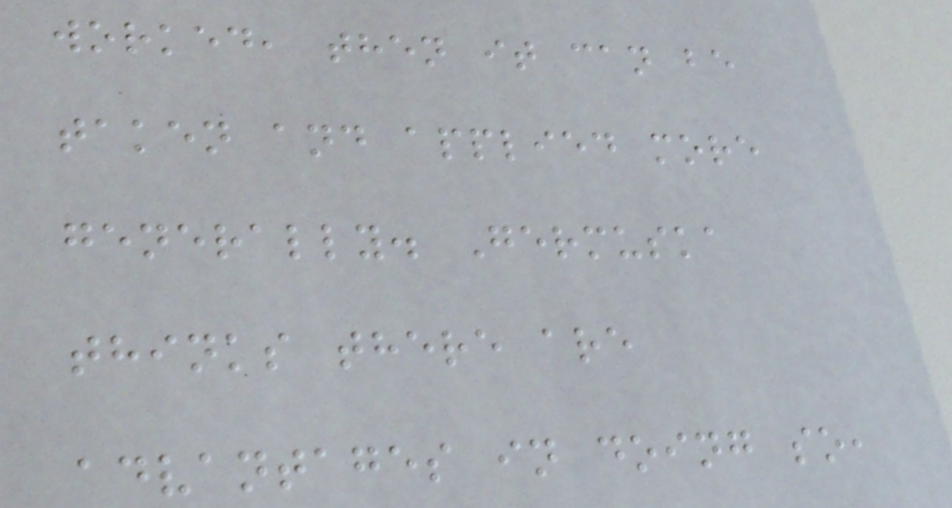worked, then it can be
taken and applied more
generally. Germuska
thinks there are
advantages in doing so,
